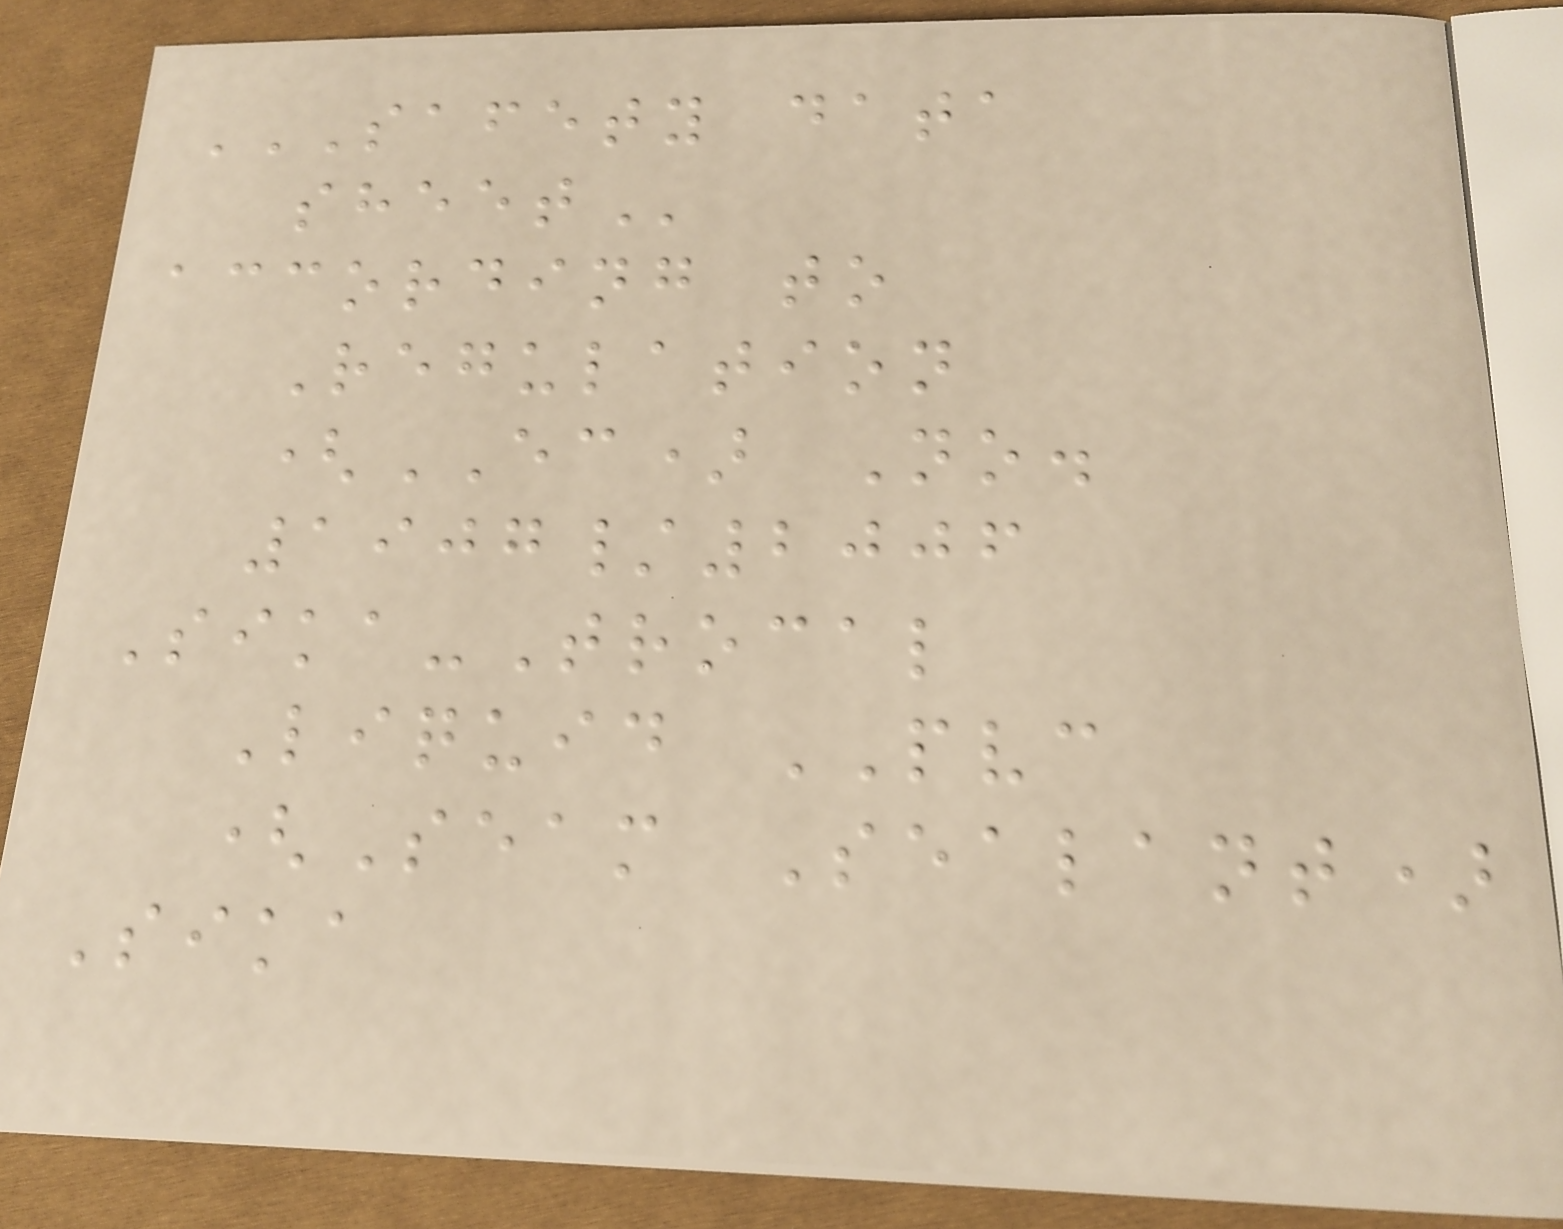SAFETY DATA
SHEET
according to
Regulation
(EC) No.
1907/2006
Sika-Trocal
Liquid PVC
(Seam Sealant)
Sika
